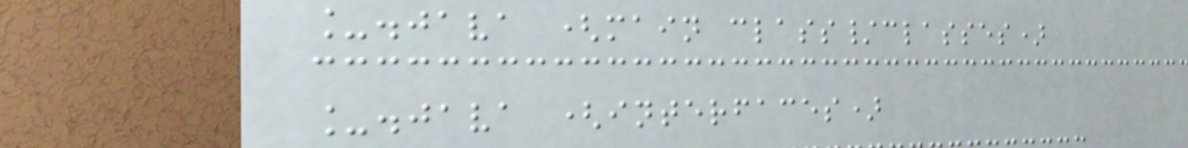_.java (main class/classes)
_.java (interfaces)
